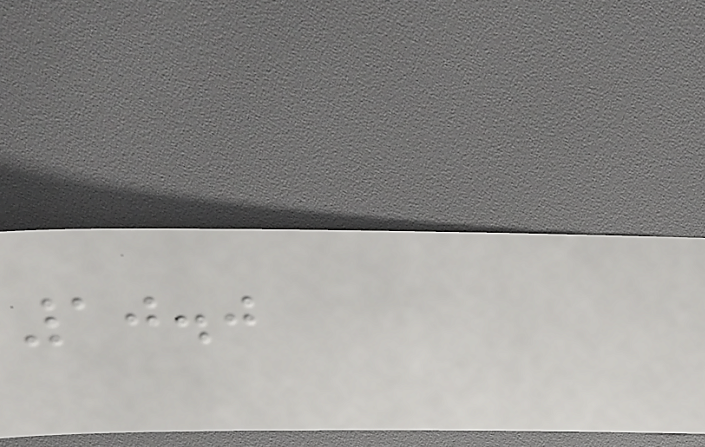10.0
